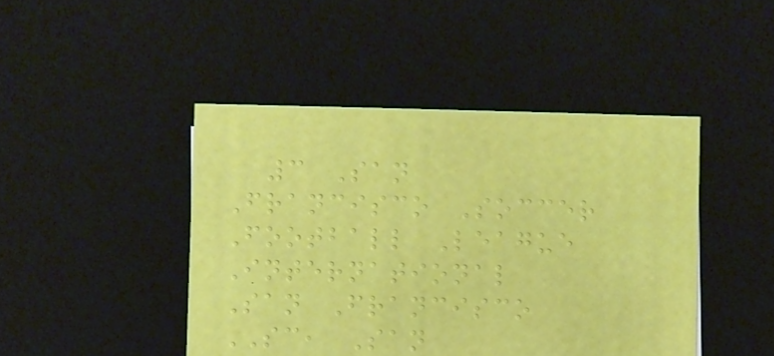3 San
Francisco Soccer
Football League
International
San Francisco
SC, San
